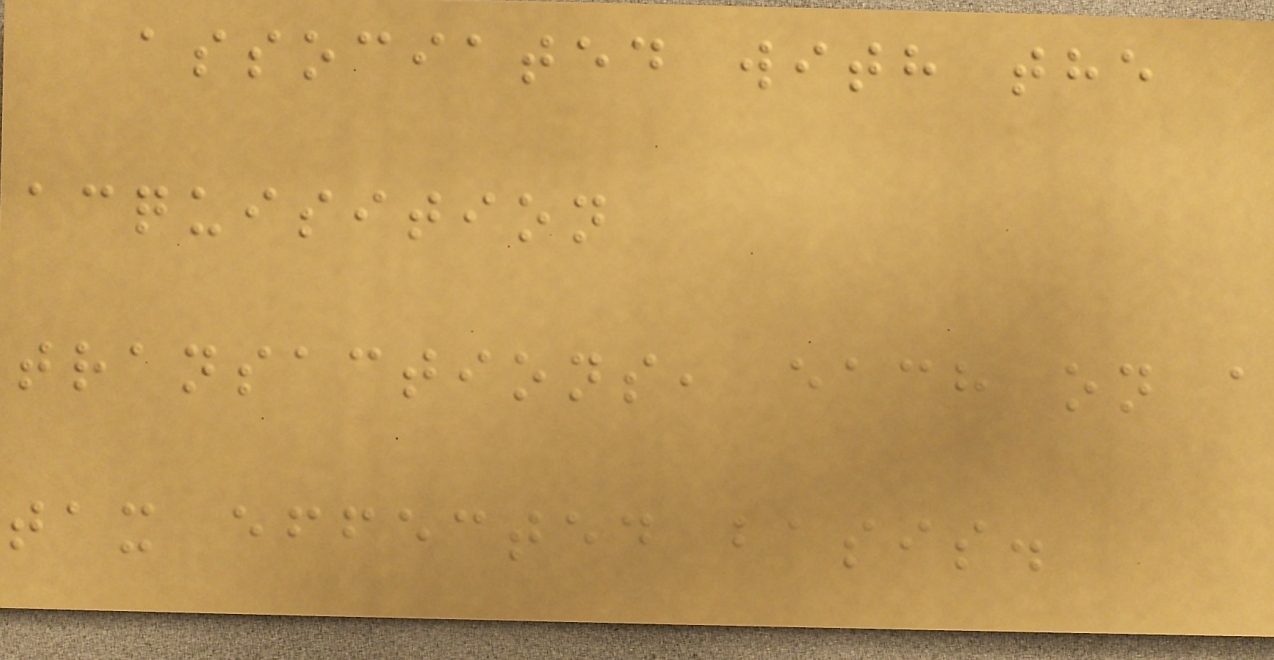associated with the
acquisition
transactions, each on a
tax effected basis.
